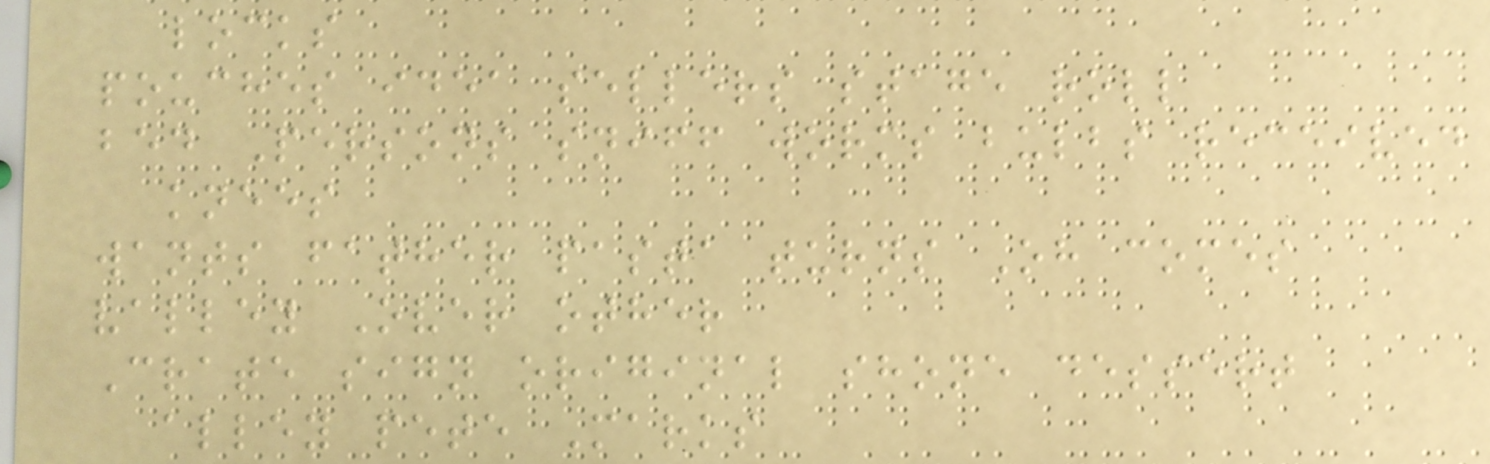locks
pouches idea sellers stage roll
bed Persons sniff worms bulbs received
knees
wants father pasta turns Oh comes
valley Over other
Crate sign original shone dessert
alley pete Marks
